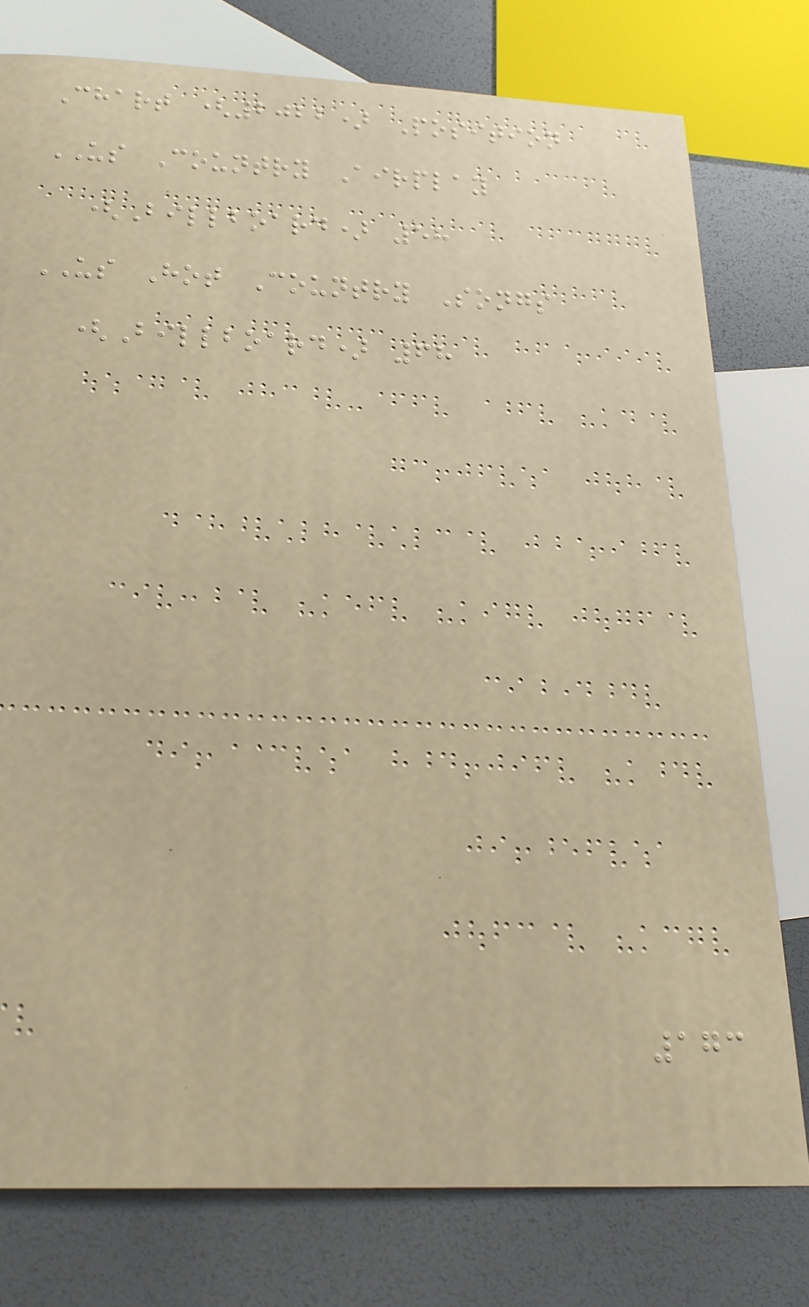Chart (2022) Position
US Country Airplay
(Billboard) 58
US Hot Country Songs
(Billboard) 68
173
